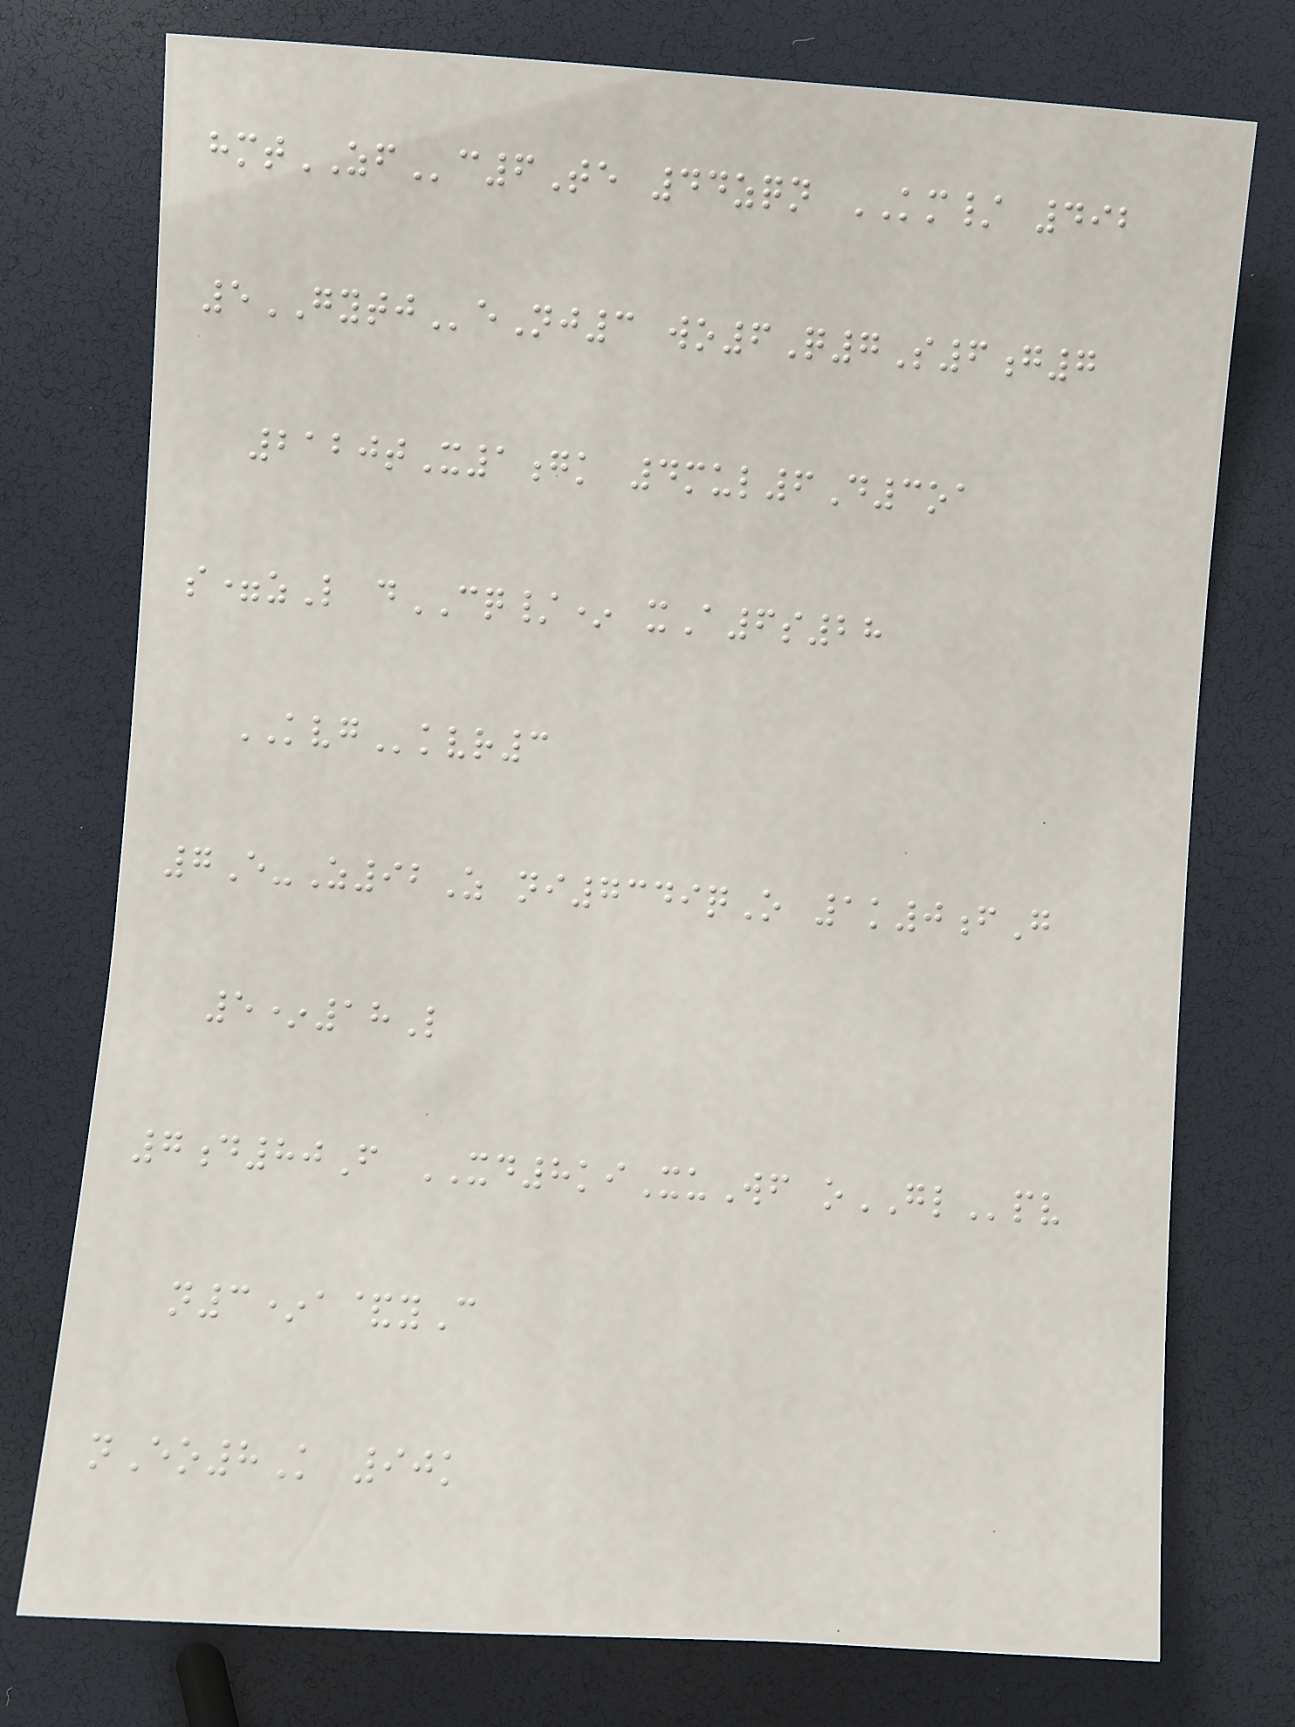hmtZFc6Te 44zqn KM/ 492
5GYTJeNj3 wo6Q7S6g7
2120tX1gk 4mul6D3oa
s=zL dCQ/* xA6s28
KVGkvr3
7E-Z92Z ni7349qO 1k0fG
5*18L
7d80F XD8kiXuWf oGLpv
n3*a&yC
nEo8K 90k
